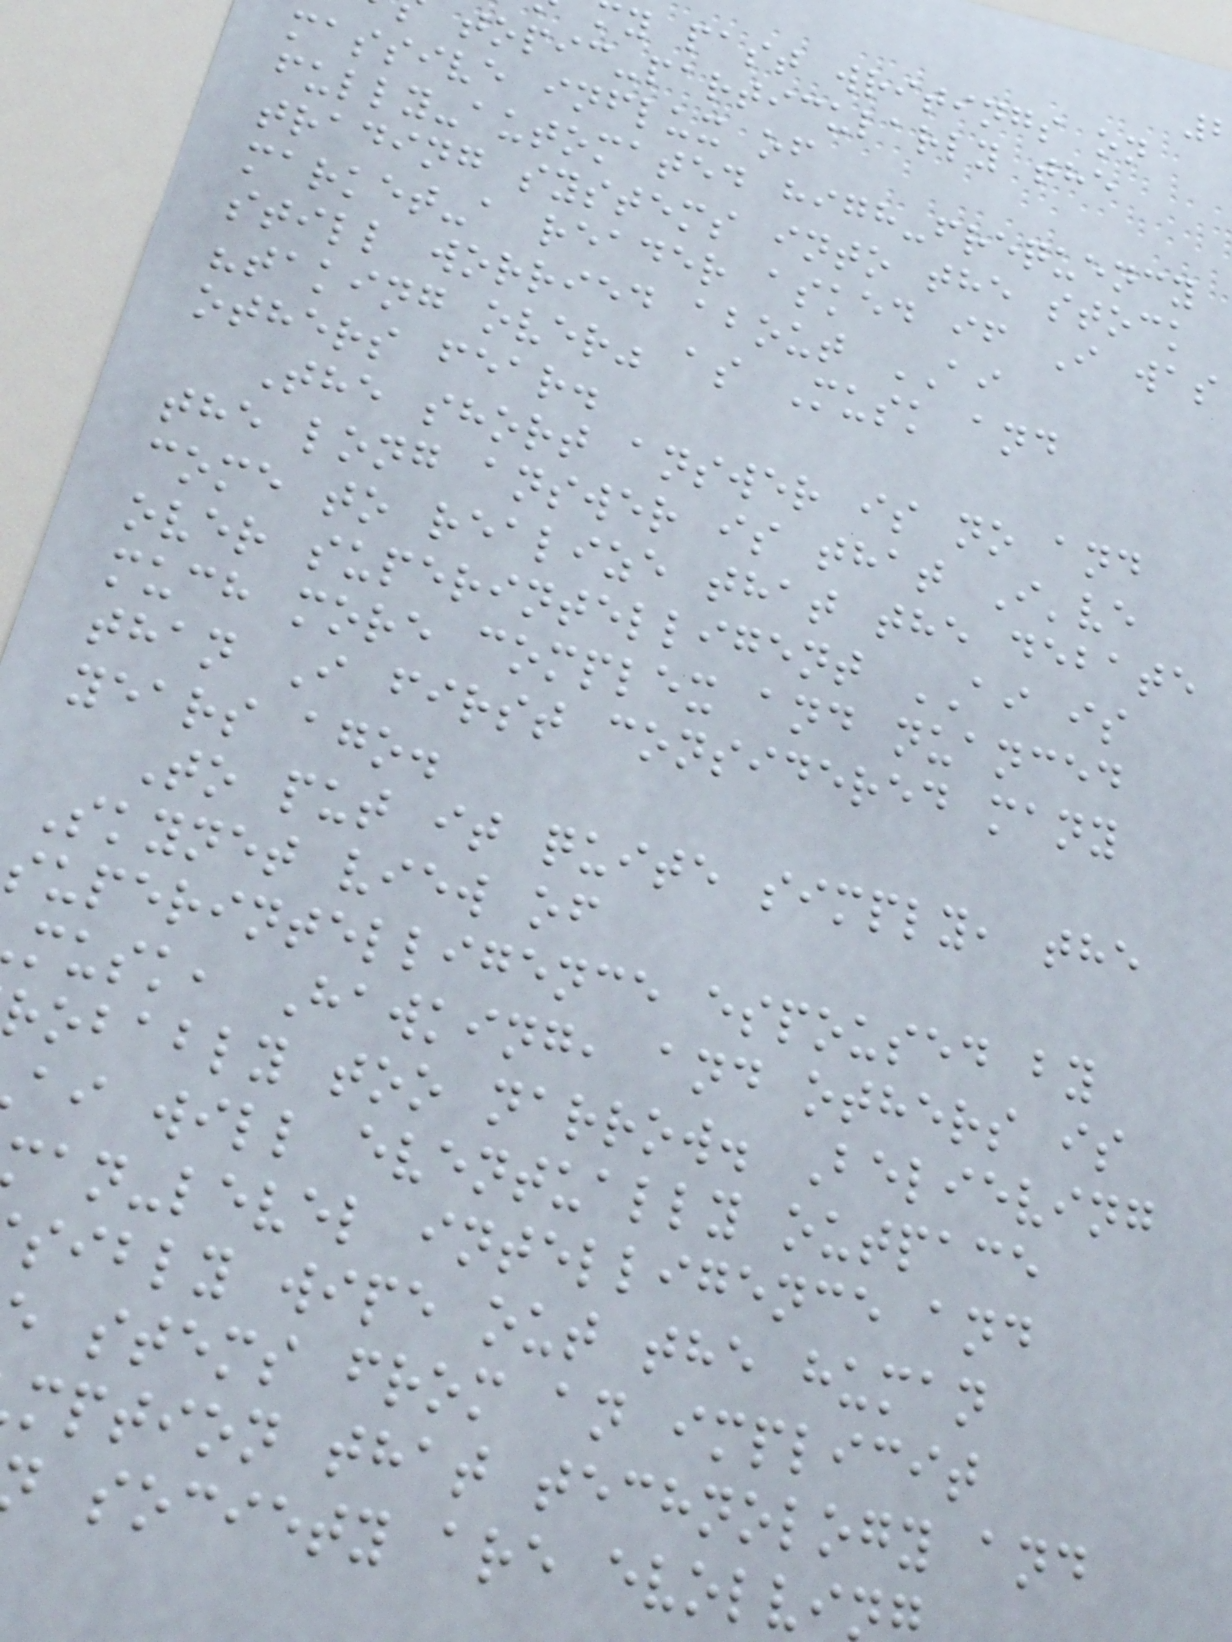y past writings on
topic-particularly the
massive influx of
fully-automated high-frequency
trading systems into the stock
market-a reader asked if I was
still worried about AI
"taking over" as Musk and
others fear.
The short answer is no and
the long answer is that I've
come to realize that the debate
over superintelligent AI is
much more complex and nuanced
than I first considered many
years ago.
To put it quite simply, the
Skynet view of
superintelligence espoused by
musk, Hawking, and others is
robably too narrow. Believing
ai will eventually outpace
an-level intelligence and
sibly wipe out the human
stems from an implicit
mption that technology and
society are evolvi
